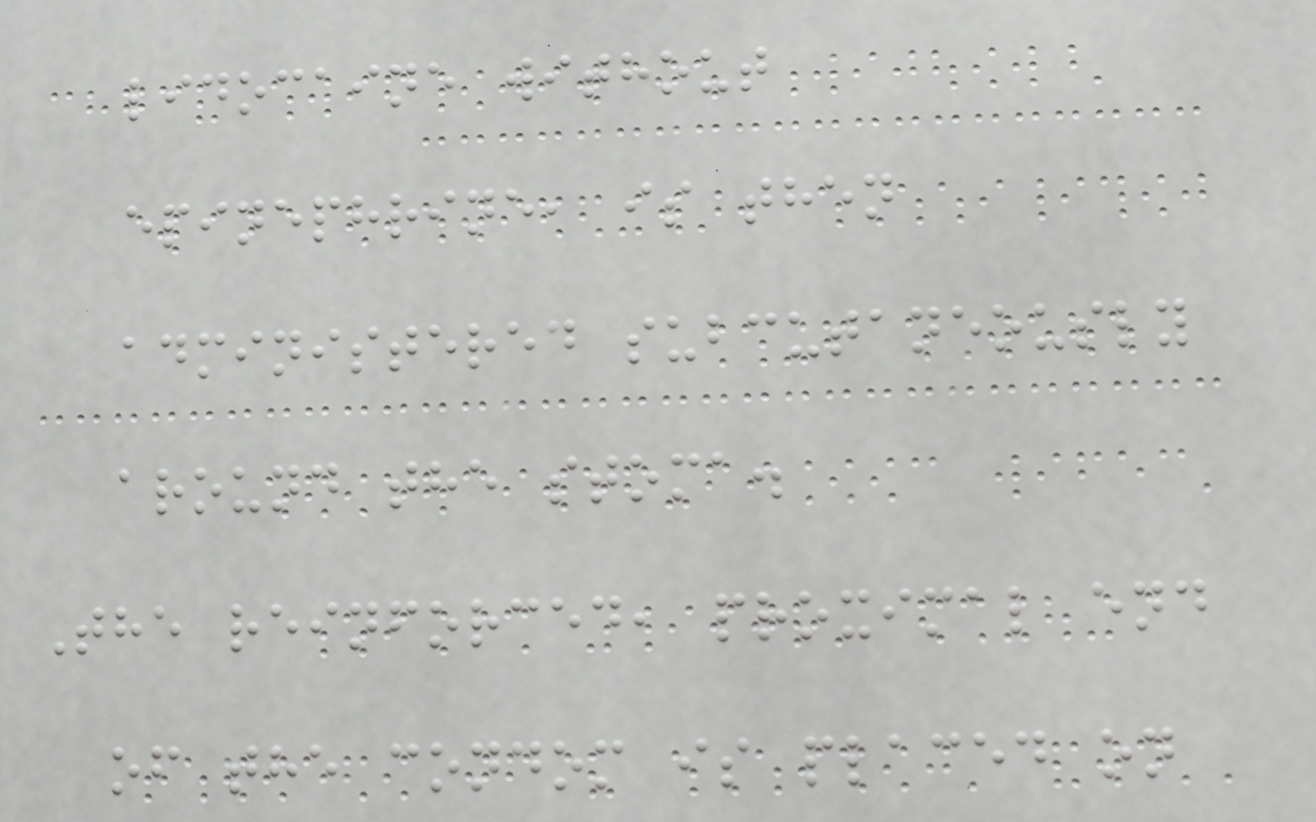lidocaine without
epinephrine, is then
administered subcutaneously
around the stoma.
The reinforced, proximal end
of the condom is placed on
